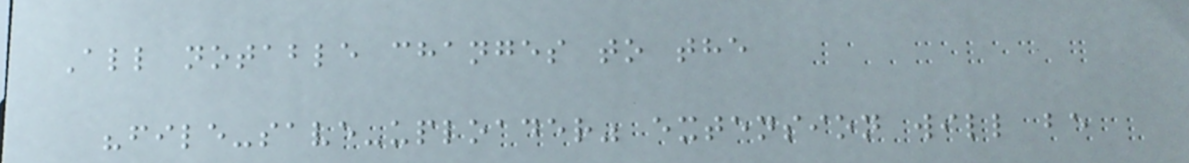All notable changes to the
"file-save-uploader" extension will be
